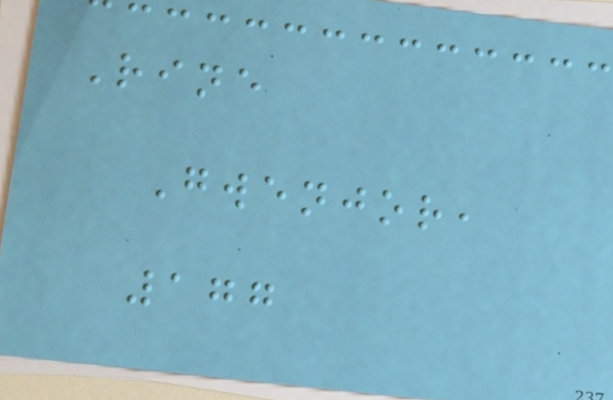Rine
Gwenjor,
177
